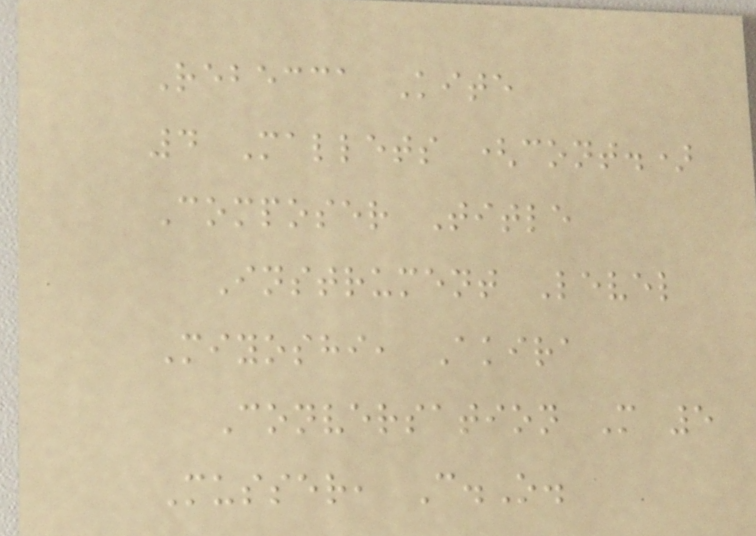Rebecca Kite
4 Mallets (cont.)
Composer Title
Instrument Level
Miyoshi, Akira
Conversation M 5
Musser, C.O.
